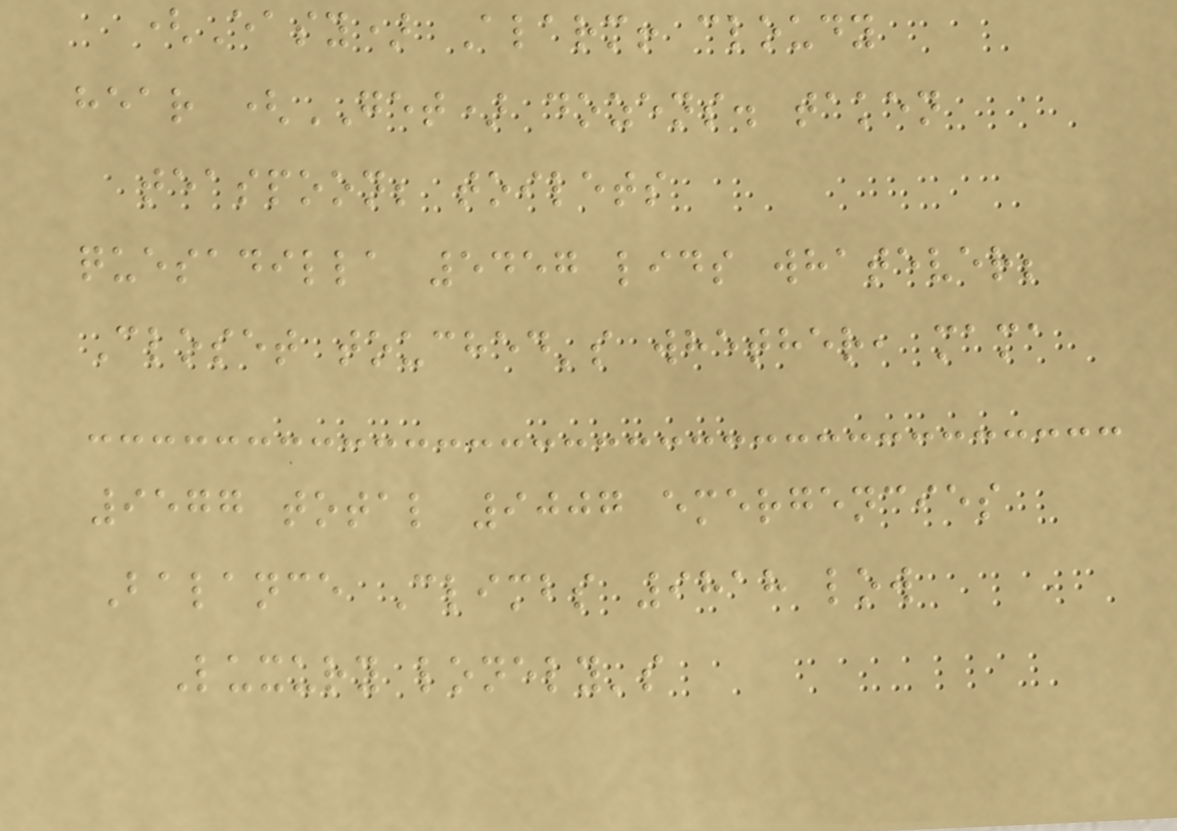(Easy) Alarm! cloudy
hear (GET) dozens. taken
teaspoon; toilets
quesadilla 5457 lids whatever;
Closet touched's whether, mama
9577 total 9007 emergencies
Balance Climbs 9818 low
Luxury lonely's
